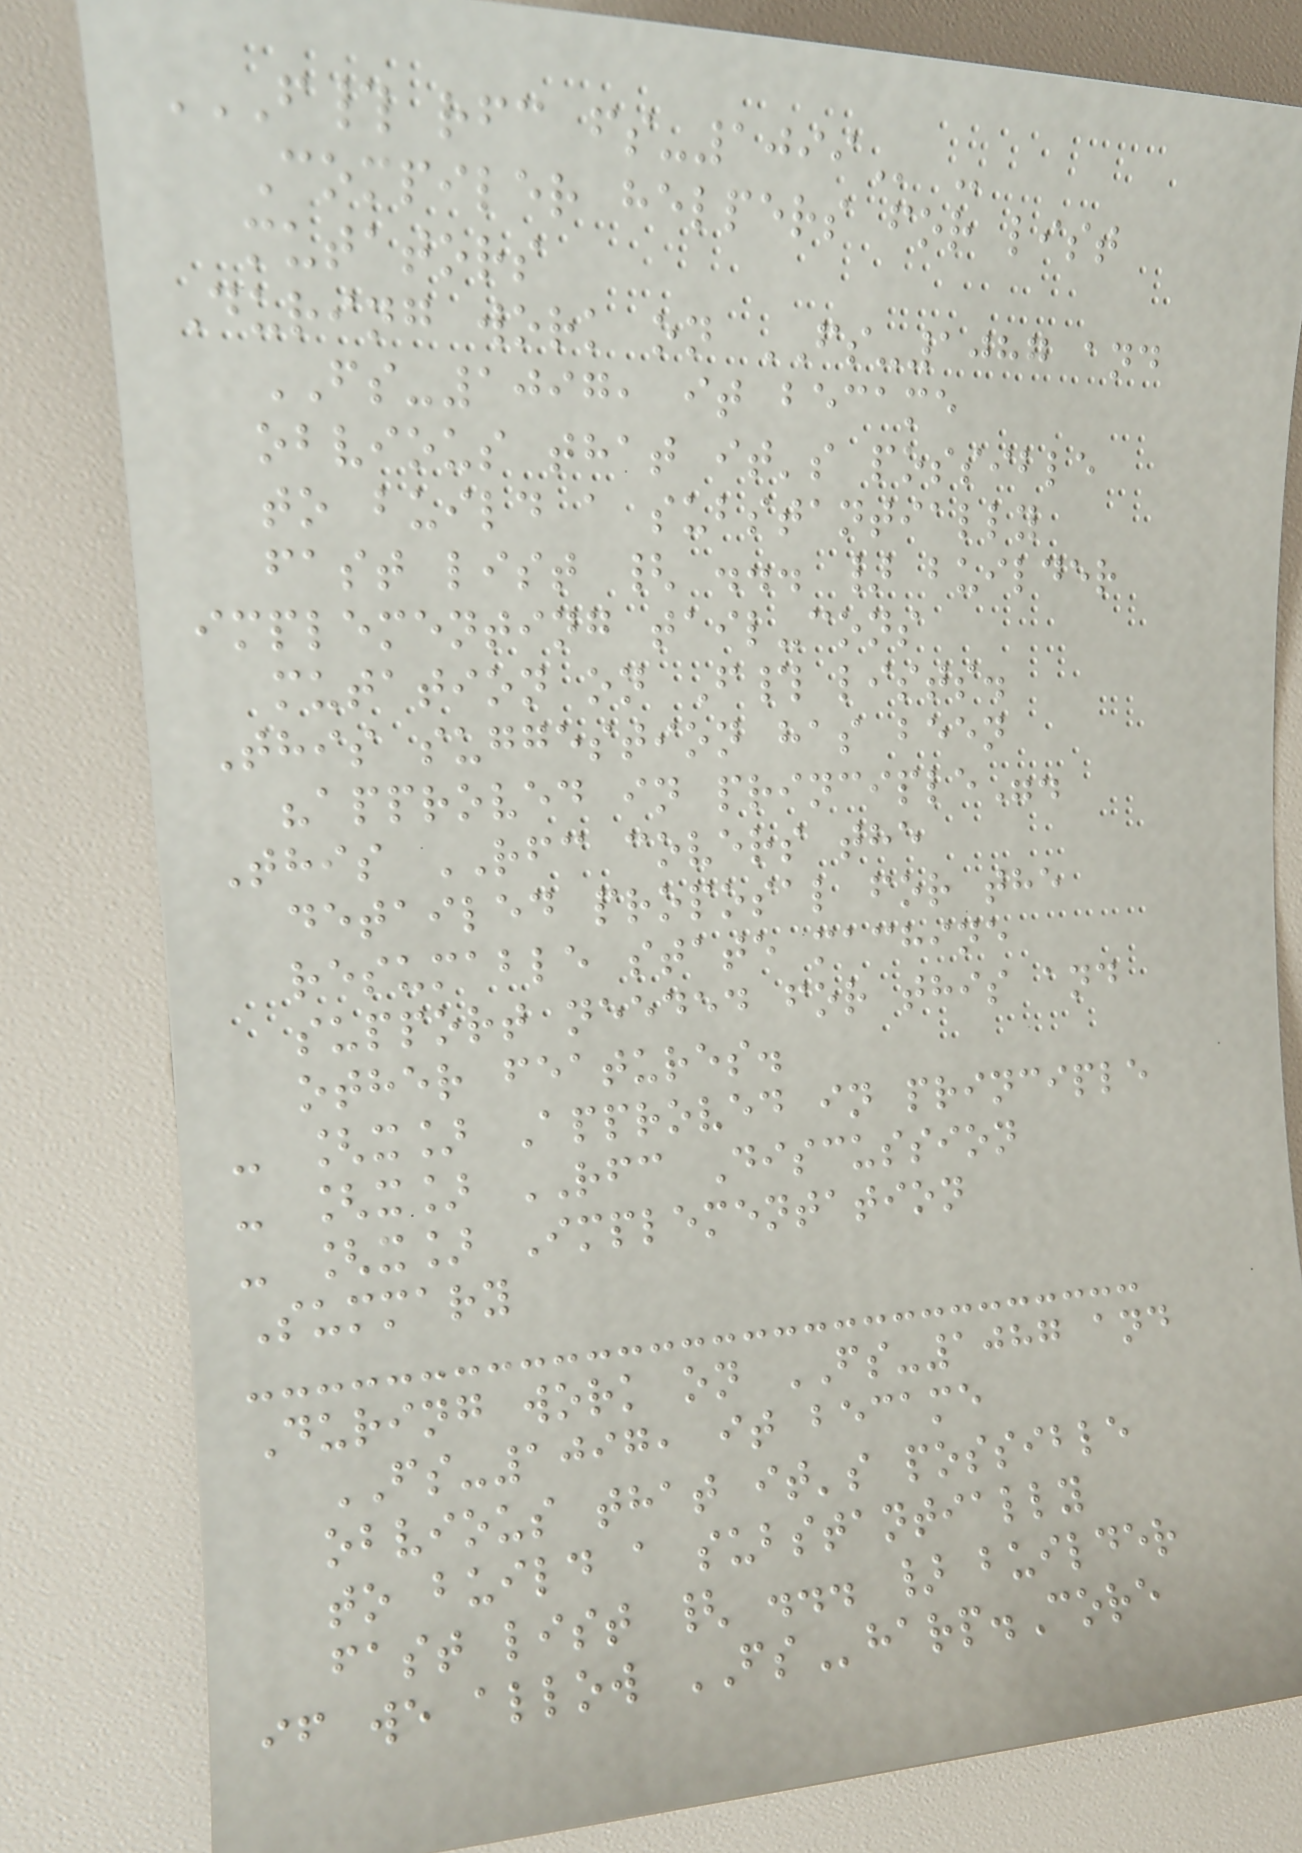F# RFC FS-1099 -
Compiler helpers for list
mutators
During work on FS-1087 and
FS-1097, it became
obvious that it's possible
to build a substantially
fast list { ... } builder
implementing tail-cons
mutation on F# lists.
This suggestion has been
"approved in principle".
This RFC covers the
detailed proposal for the
resumable state machine
support needed for this and
other features.
- [x] Approved in principle
- [x] RFC Discussion
- [x] Implementation
Summary
During work on FS-1087 and
FS-1097, it became
obvious that it's possible
to build a substantially
fast list { ... } builder
if we allow FSharp.Core
